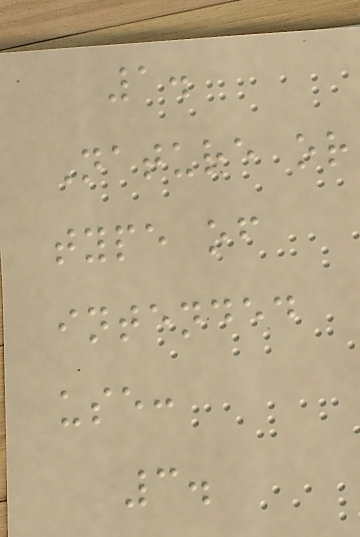1.
Nature or
type of
intended
use:
3.
